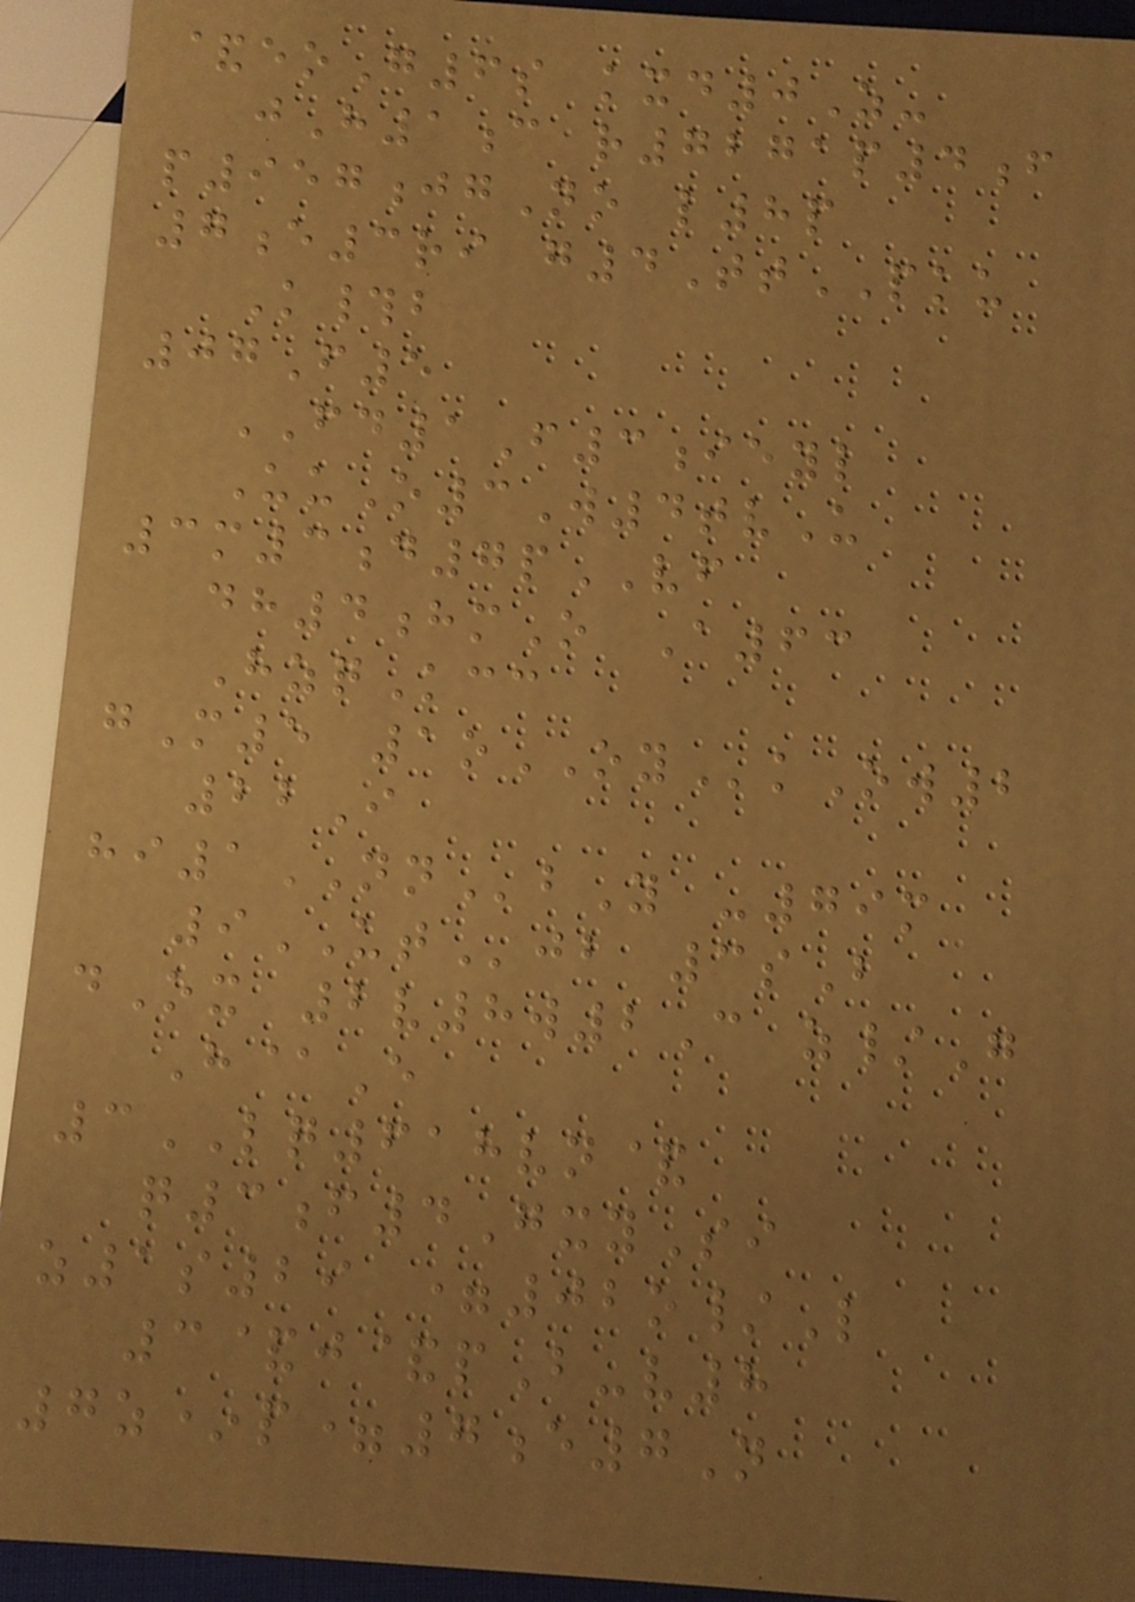&eoG6s kxd0Z-
jH1c r7271p4f
p957jgNo l8p
7e3ri g4TtPKU
K#b
07F5
FD1F3ieyl
UuO3W4tvU
3m3d7pVF
dh4hmO A63
HzqKcc
gM5 1oOYkOw2
22I
hi1NNbY -79m
9UTjb 3sB
dOx 2v8w2C z/G
H@E
3LQ618vn&
q3f4GxySi
z1s29 =02o/L
3&j&pB-v8
7z*p=7e7N
